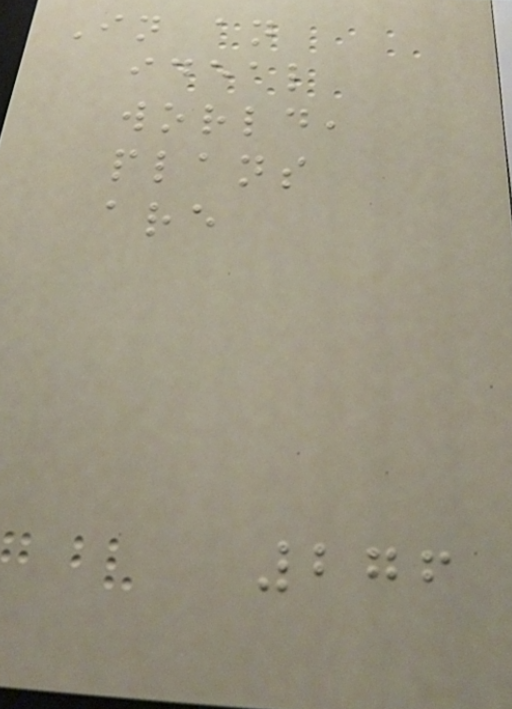In an
ideal
world,
plans
are
276
